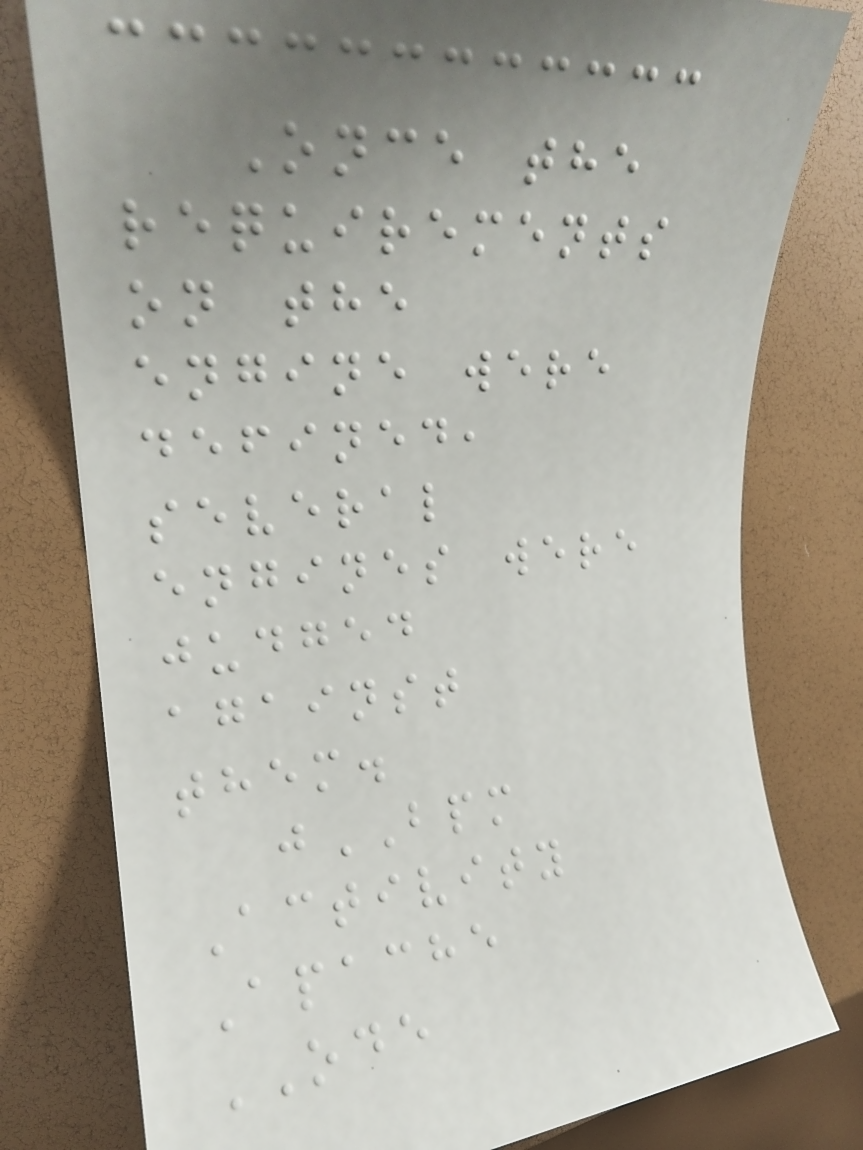Once the
requirements
on the
engine were
defined,
several
engines were
judged
against
them.
jBPM
Activity
Apache
ODE
